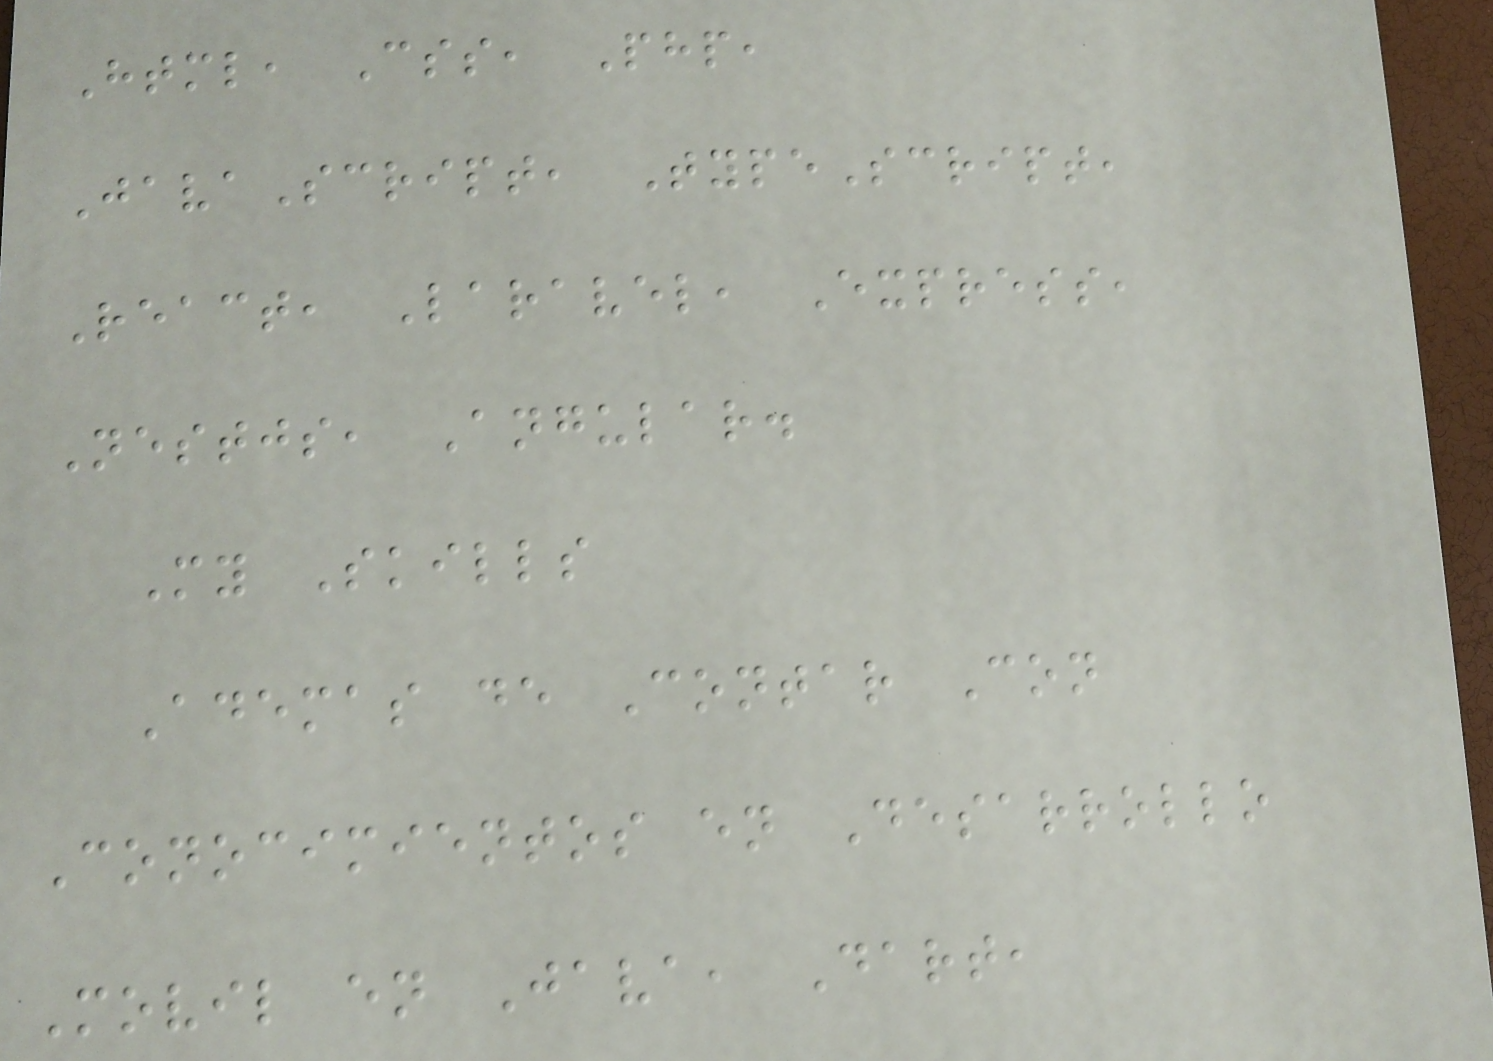Html, Css, Php,
JavaScript, TypeScript,
React, Laravel, Express,
Nestjs, Angular.
My Skills
Ademas de Contar Con
Conocimientos en Desarrollo
Movil en Java, Dart,
